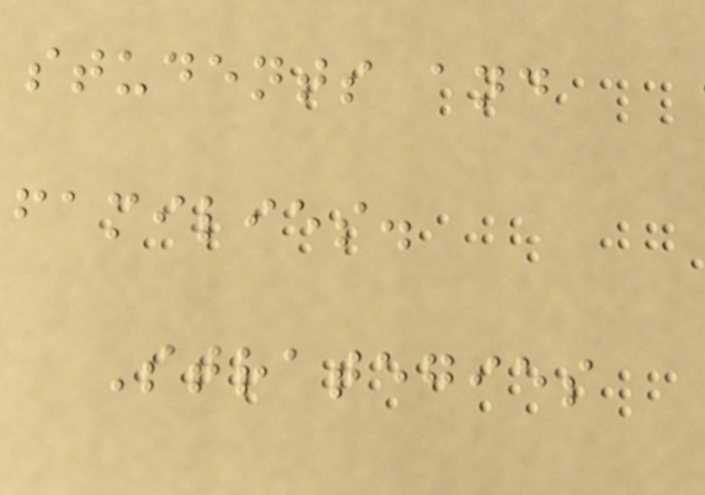students and
families.
Strategies
